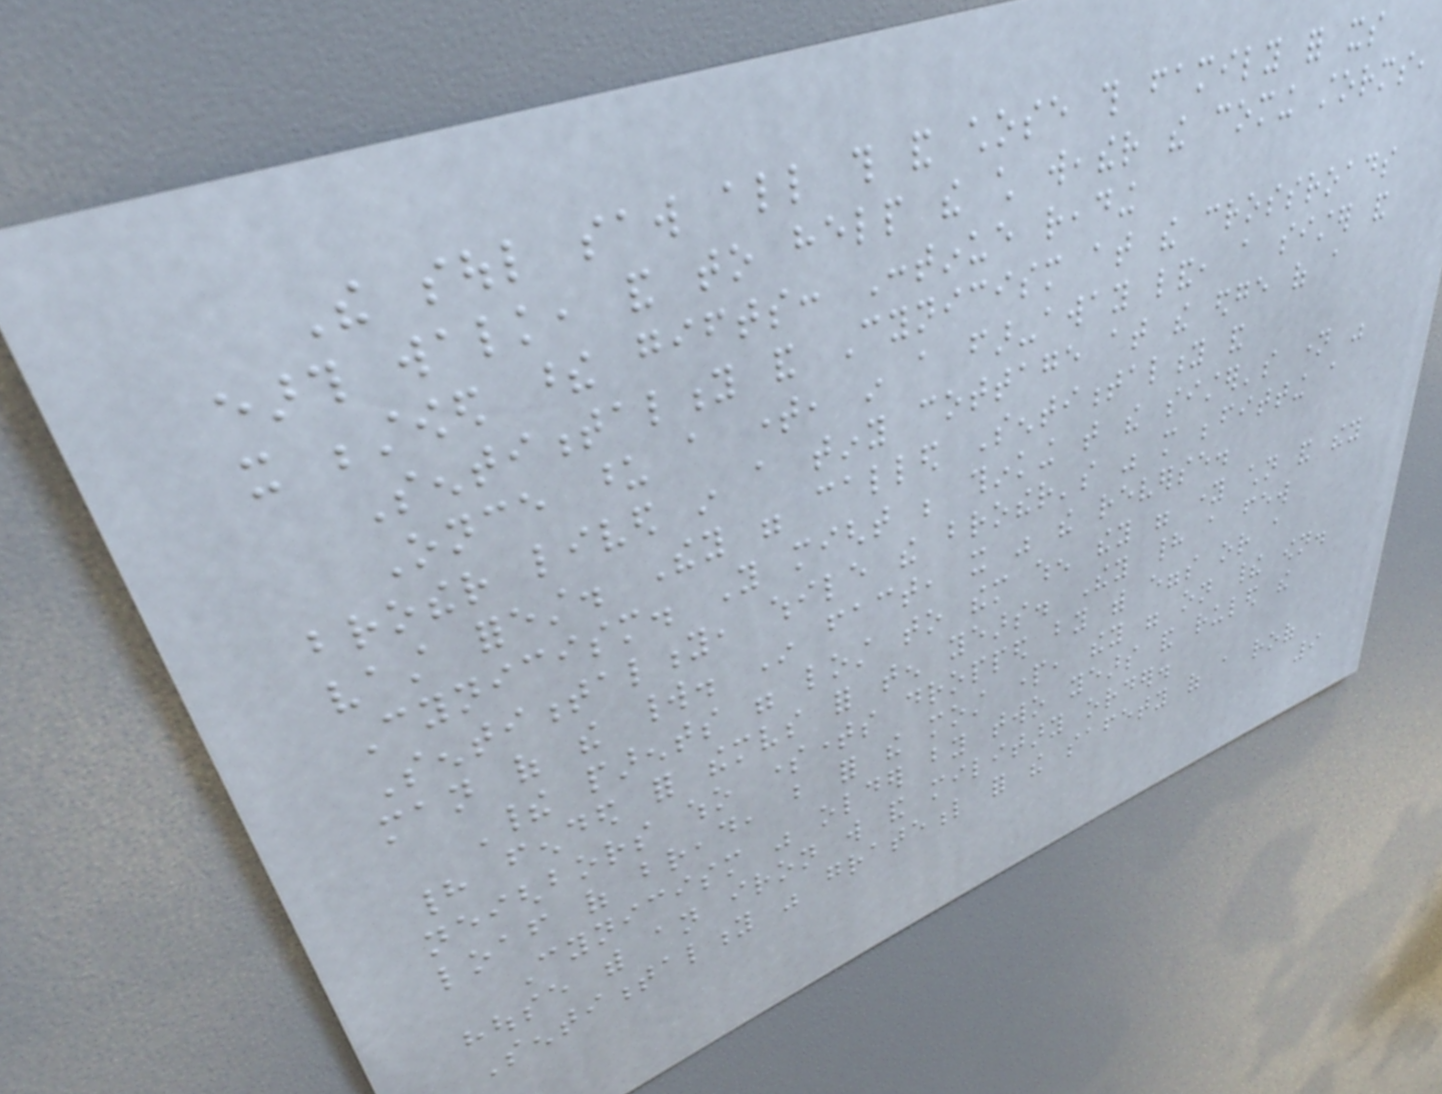The soul saw all this and chose this family for its
earth walk, and to help the child weather the coming storms,
it bestowed these gifts: Continue reading
Sentimentality and Cynicism at the crossroads
Once upon a time, in a far-away land, a sister and
brother lived in a tiny cottage at the edge of a
vast forest. They were called Sentimentality and
Cynicism. You might be thinking that the sister's name was
Sentimentality, while the brother's was more befitting a
man of the world. In fact, it was the reverse.
Their parents were lost to them when they were young children and they
had fended for themselves for ten years. They had a few
neighbors who sometimes dropped by with eggs or a
loaf of bread, but for the most part, they were on their own.
Cynicism was older by two years and ruled the
house with an iron will and military order.
Sentimentality was grateful for the safety of a roof
9
